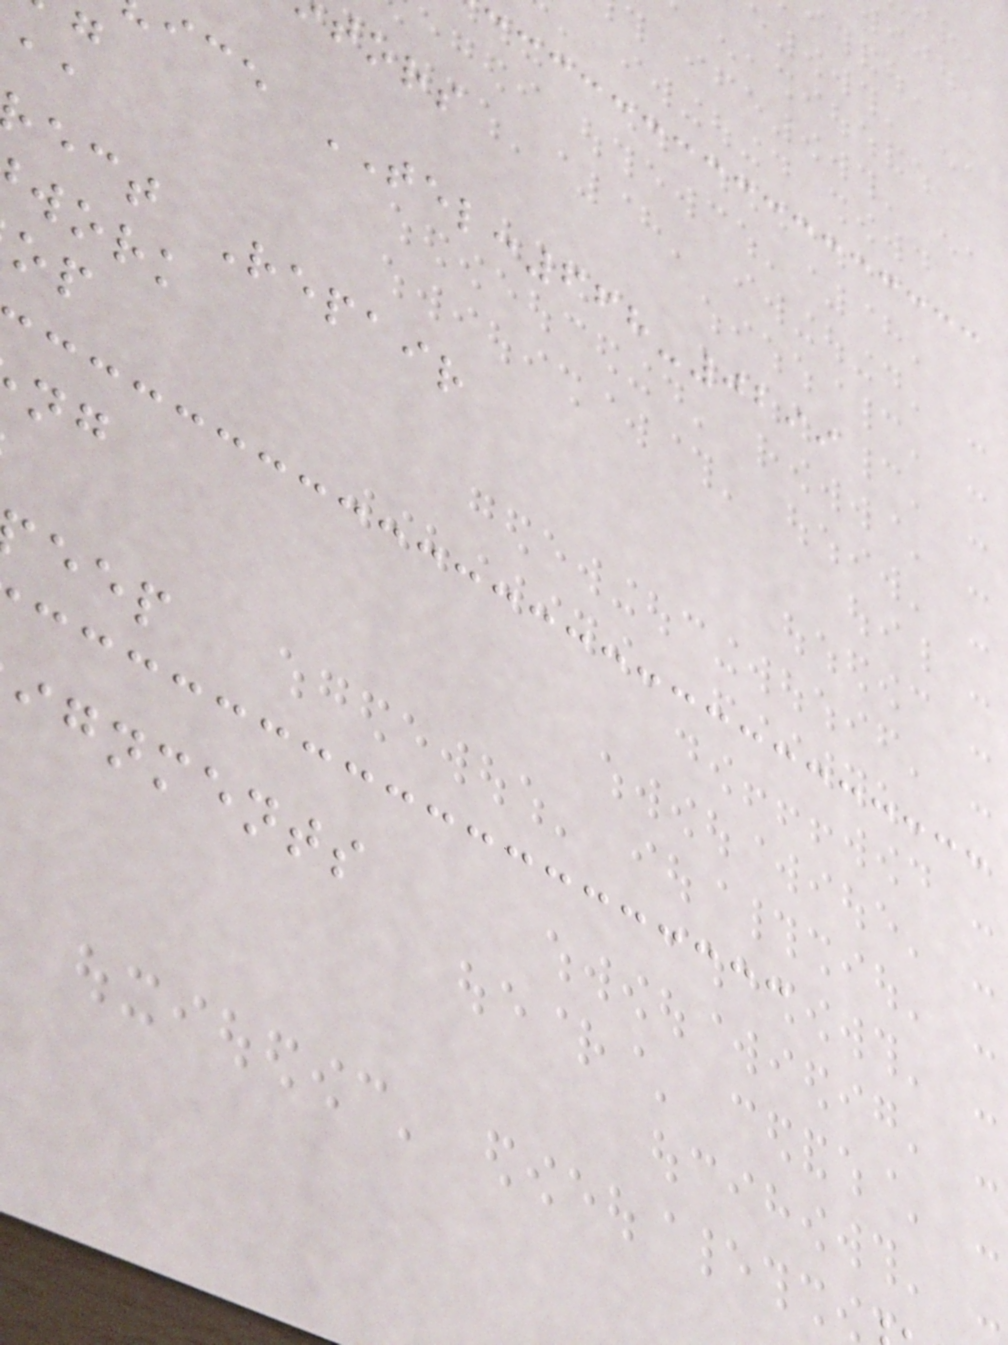tors
ice TEL:668-0299
ect Repair
work
ignments
